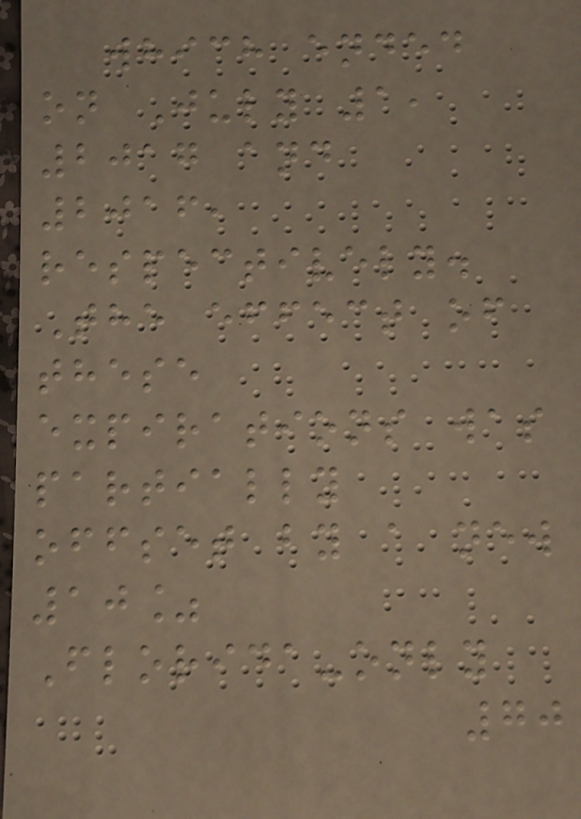which ended
on July 1,
2017 and
2016,
respectively.
The effect of
these
expirations was
partially
offset by a new
10%
Florida-only
70
